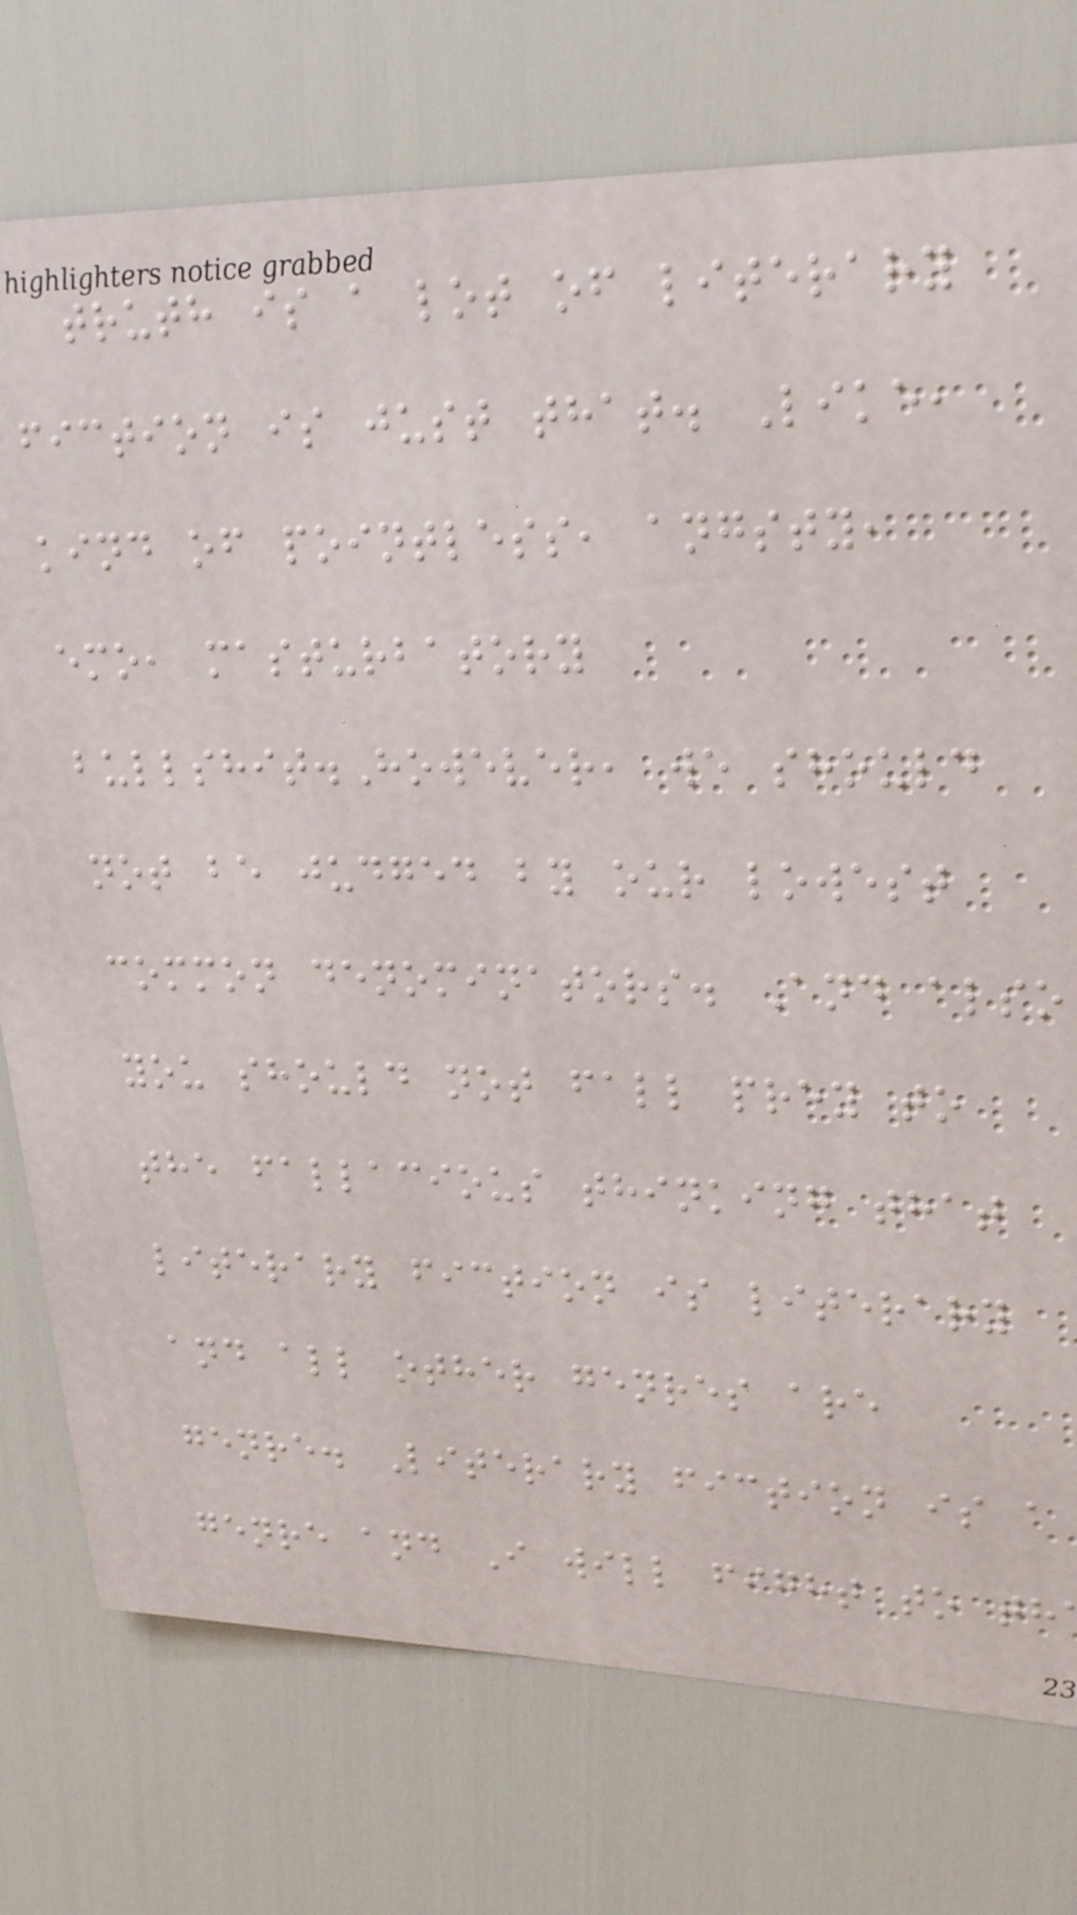truth is a lot of literary
fiction is just that. Like,
kind of pointless, angsty,
emo, masturbatory
bullshit.However, we should
not be judged by our lowest
common denominators. And also
you should not fall prey to
the fallacious thinking that
literary fiction is literary
and all other genres are
genre. Literary fiction is a
genre and I will fight to th
